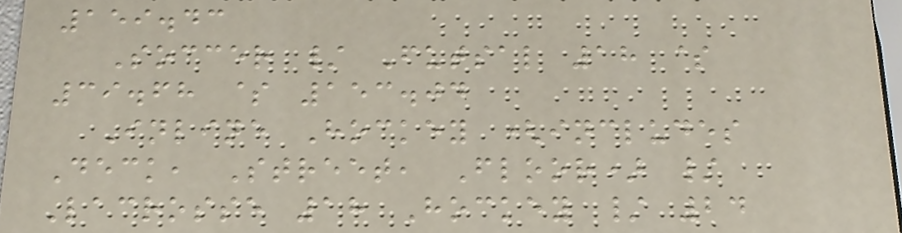159.43
Soccer / Futsal 18 $
39.68 $ 153.04
Inline Hockey (includes
Deck, Street, Floor) /
Lacrosse 18 Hockey / 24
